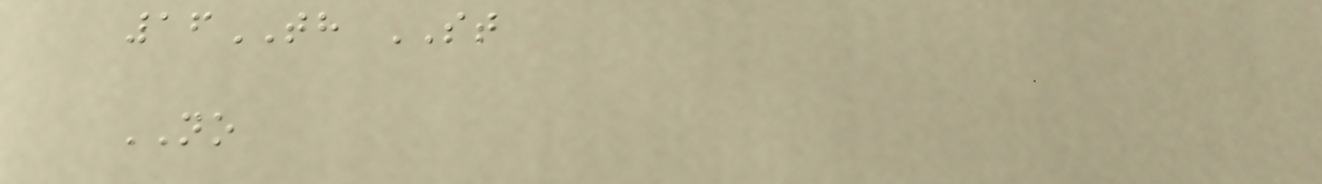16TH ST
NO
